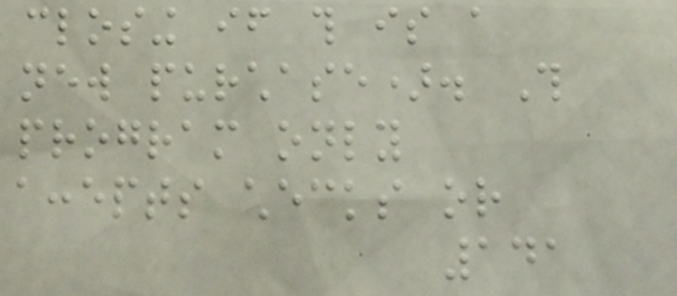closing if this is a
new purchase). This
program only
accepts checks or
141
